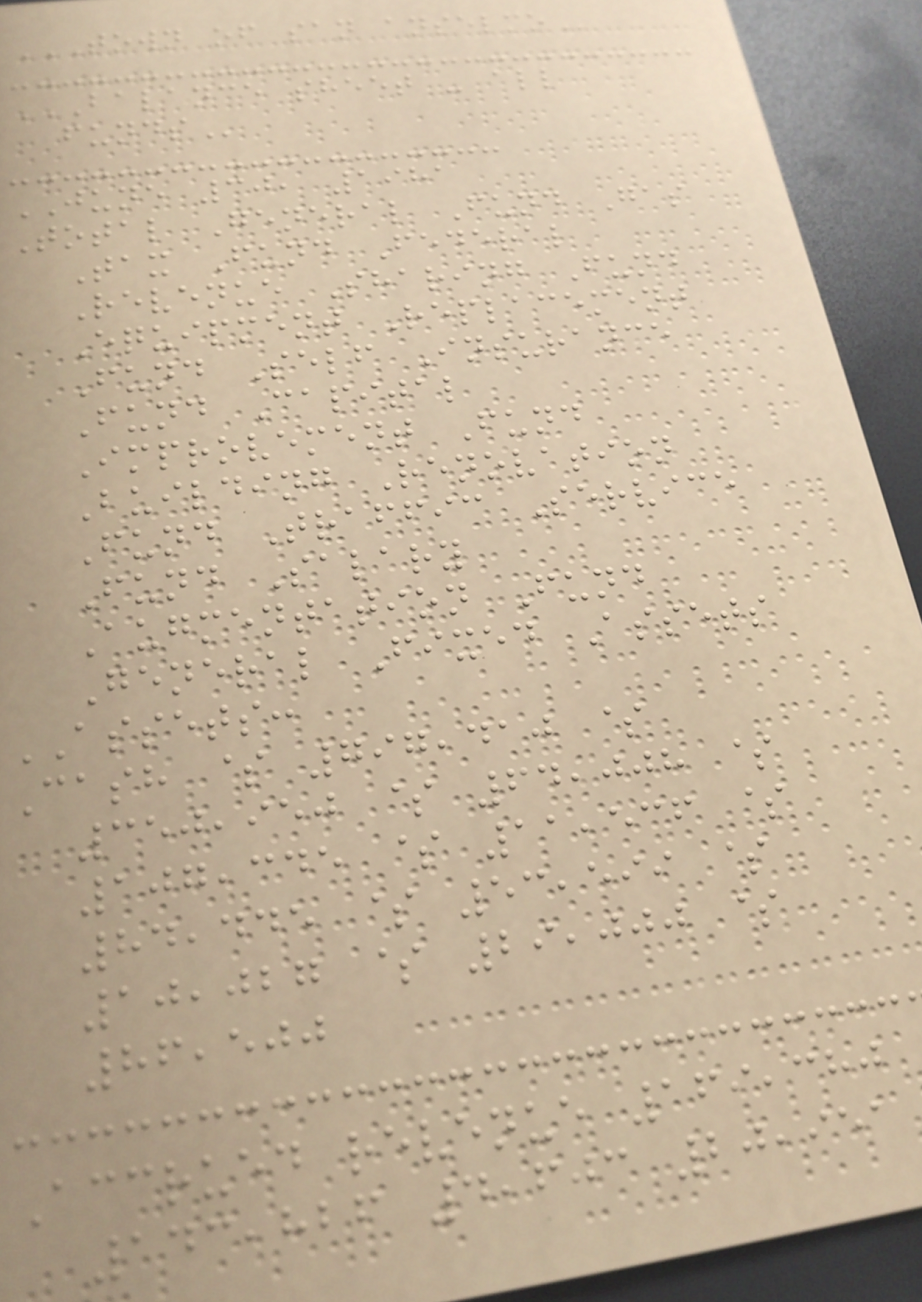TOWN OF SAN ANSELMO
BALANCE SHEET - ALL
FUNDS
JUNE 30, 1981
Total General Fund Gas
Tax Fund Federal
Revenue Sharing Fund
Equipment Replacement
Fund Self Insurance
Fund Capital
Improvement Fund
Building Renovation
Fund Traffic Service
Fund Salary
Augmentation Fund
General Fixed Assets
ASSETS:
Cash $ 797,410 $
350,950 $ 64,008 $
107,345 $ 11,536 $
84,445 $ 53,599 $
10,027 $ 29,000 $
86,500
Accrued revenue 169,380
143,826 4,603 20,951
